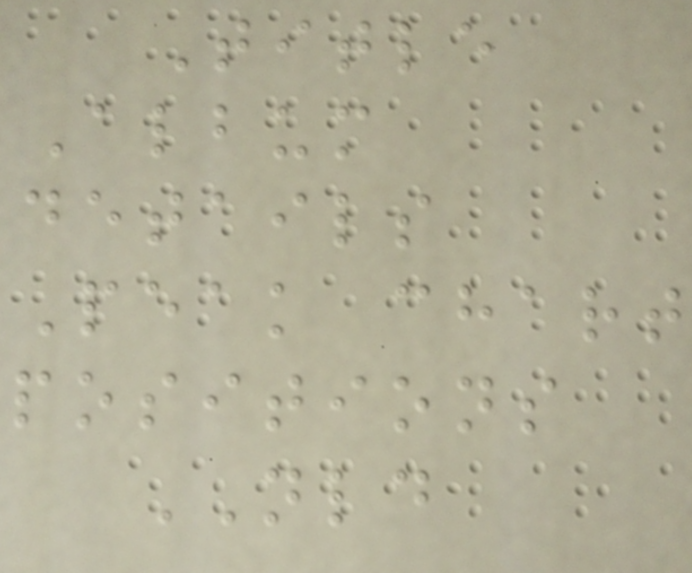Title
Album
details
Peak chart
positions
NLD
